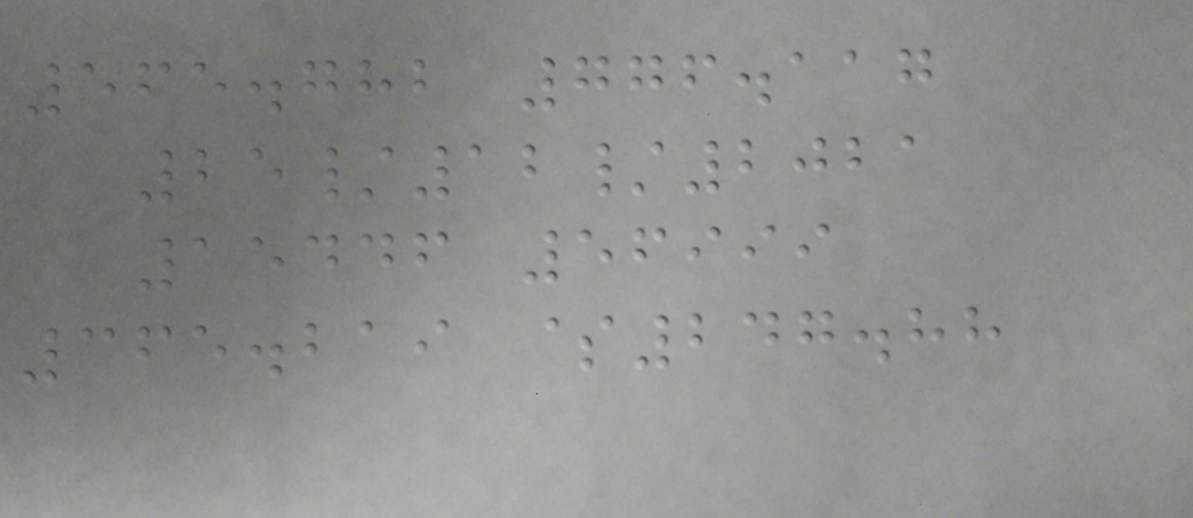565.782 776.117
25/12/2021
15446 56999
365.219 $247.88
